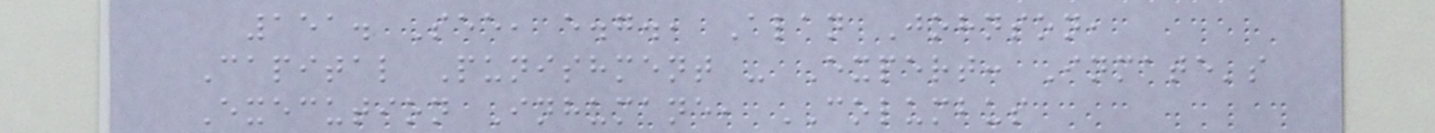151. See, e.g., Alan Johnson,
Capital Punishment - Expert: Inmate's
Execution Inhumane, COLUMBUS
